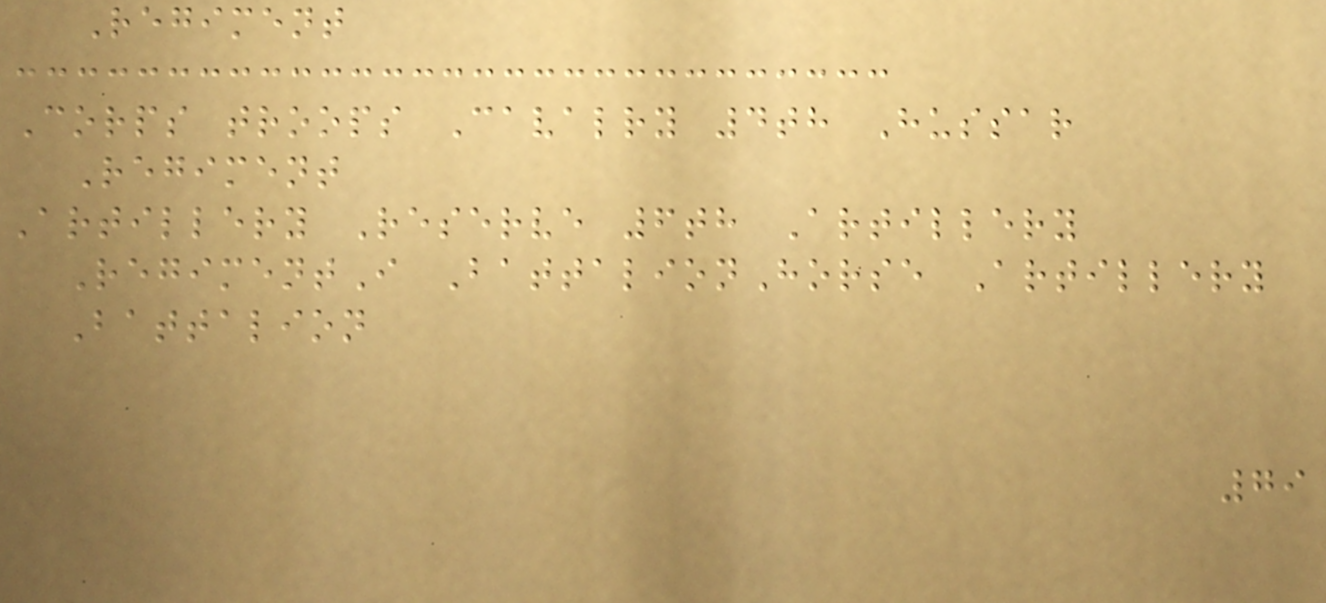Regiment
Corps troops Cavalry 4th Hussar
Regiment
Artillery Reserve 6th Artillery
RegimentI BattalionHorse Artillery
Battalion
79
